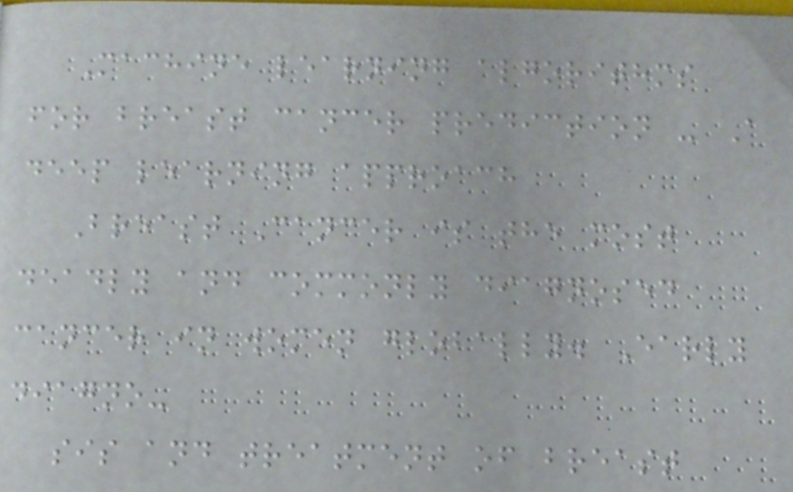Machine learning algorithms
for breast cancer prediction - A
deep learning approach
Breast Cancer is the most
deadly and commonly diagnosed
cancer in women globally. Early
diagno-
sis and treatment of breast
